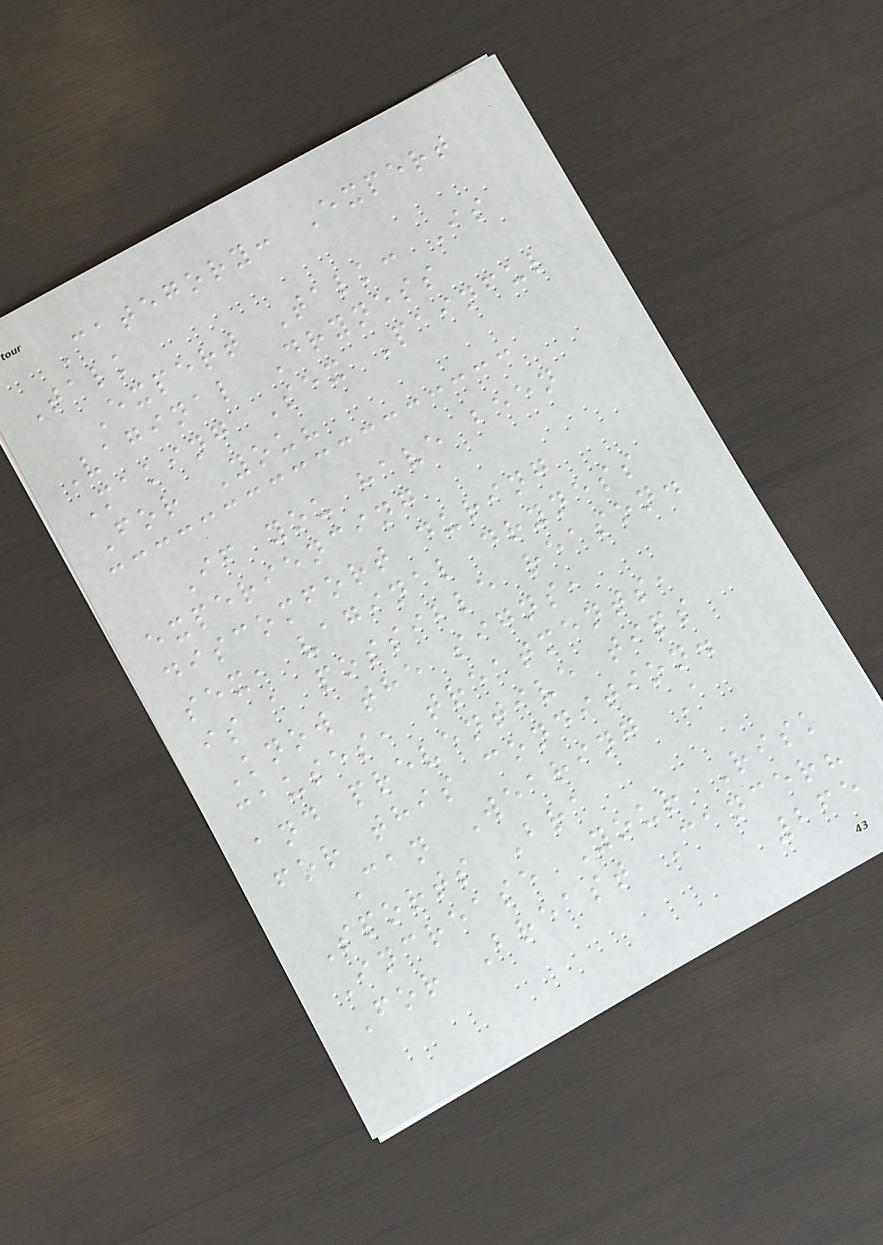Category: Expert
Talk
Expert Talk: Is
Vaginal Dryness
Making Sex Painful
For You?
If you have been
experiencing
discomfort during
sex, vaginal dryness
is a possible reason.
Know the signs,
causes, treatments,
and preventive tips
for this condition.
Can Wearing A
Sports Bra
Increase Your Risk
For Breast Cancer?
265
